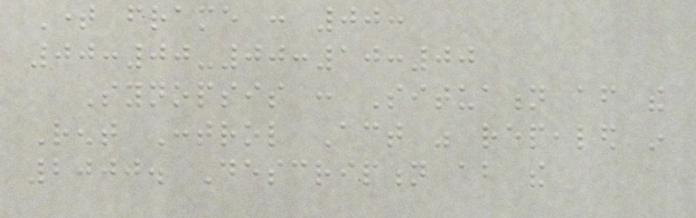Time frame : 00:
00:00-00:10:00
Synopsis : Situation after the
Rent Control Act was repealed in
2000. Description about the
